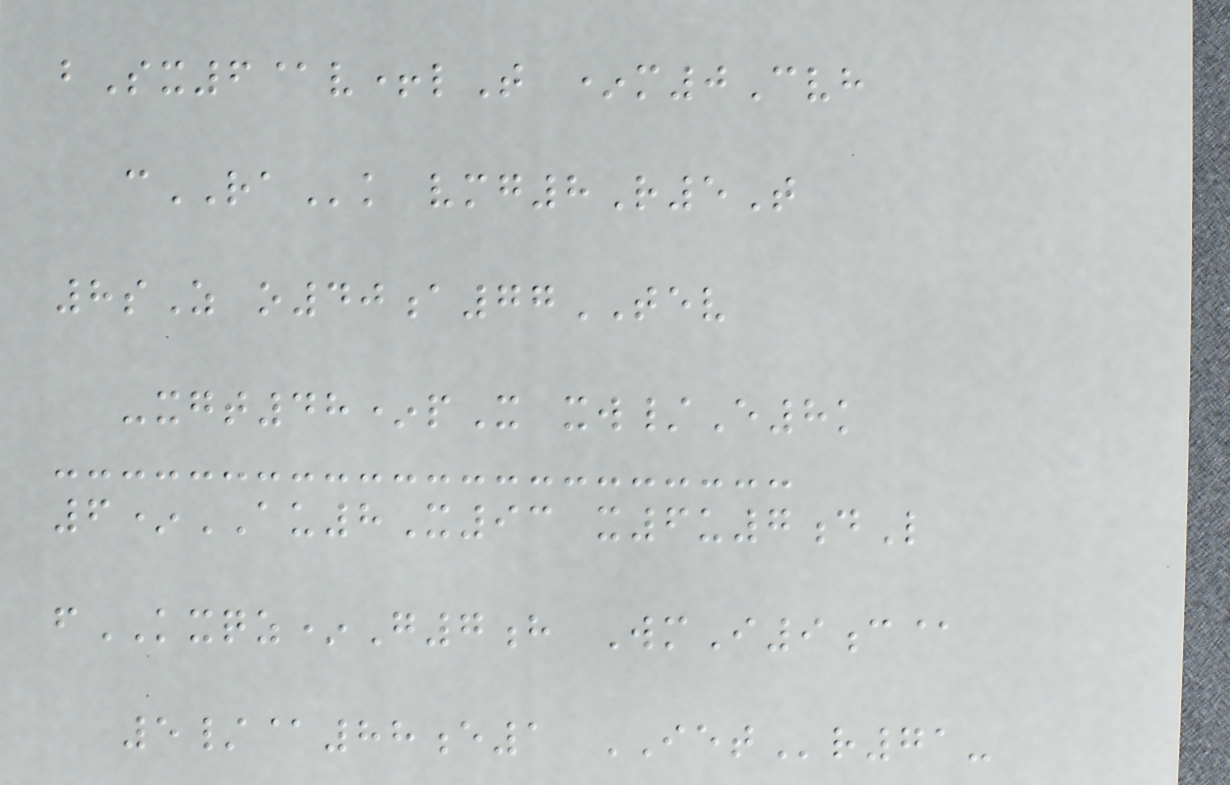bSx6@v+lT *m0Cvh
cRAk vmg8R5T
8sZ o40a77TEV
-xgt48*pX xw/E8k
6*AU8X93 x6u7dL
fKXQZ*G7h WmI9c@
5/@88e1 IETr71-
